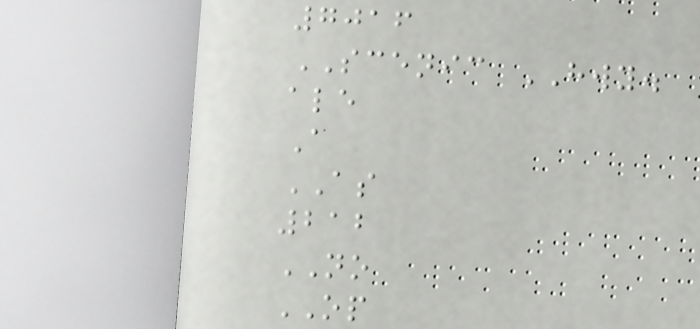7016
SCENIC HWY.
ale
A
AS
212
NO
OP
